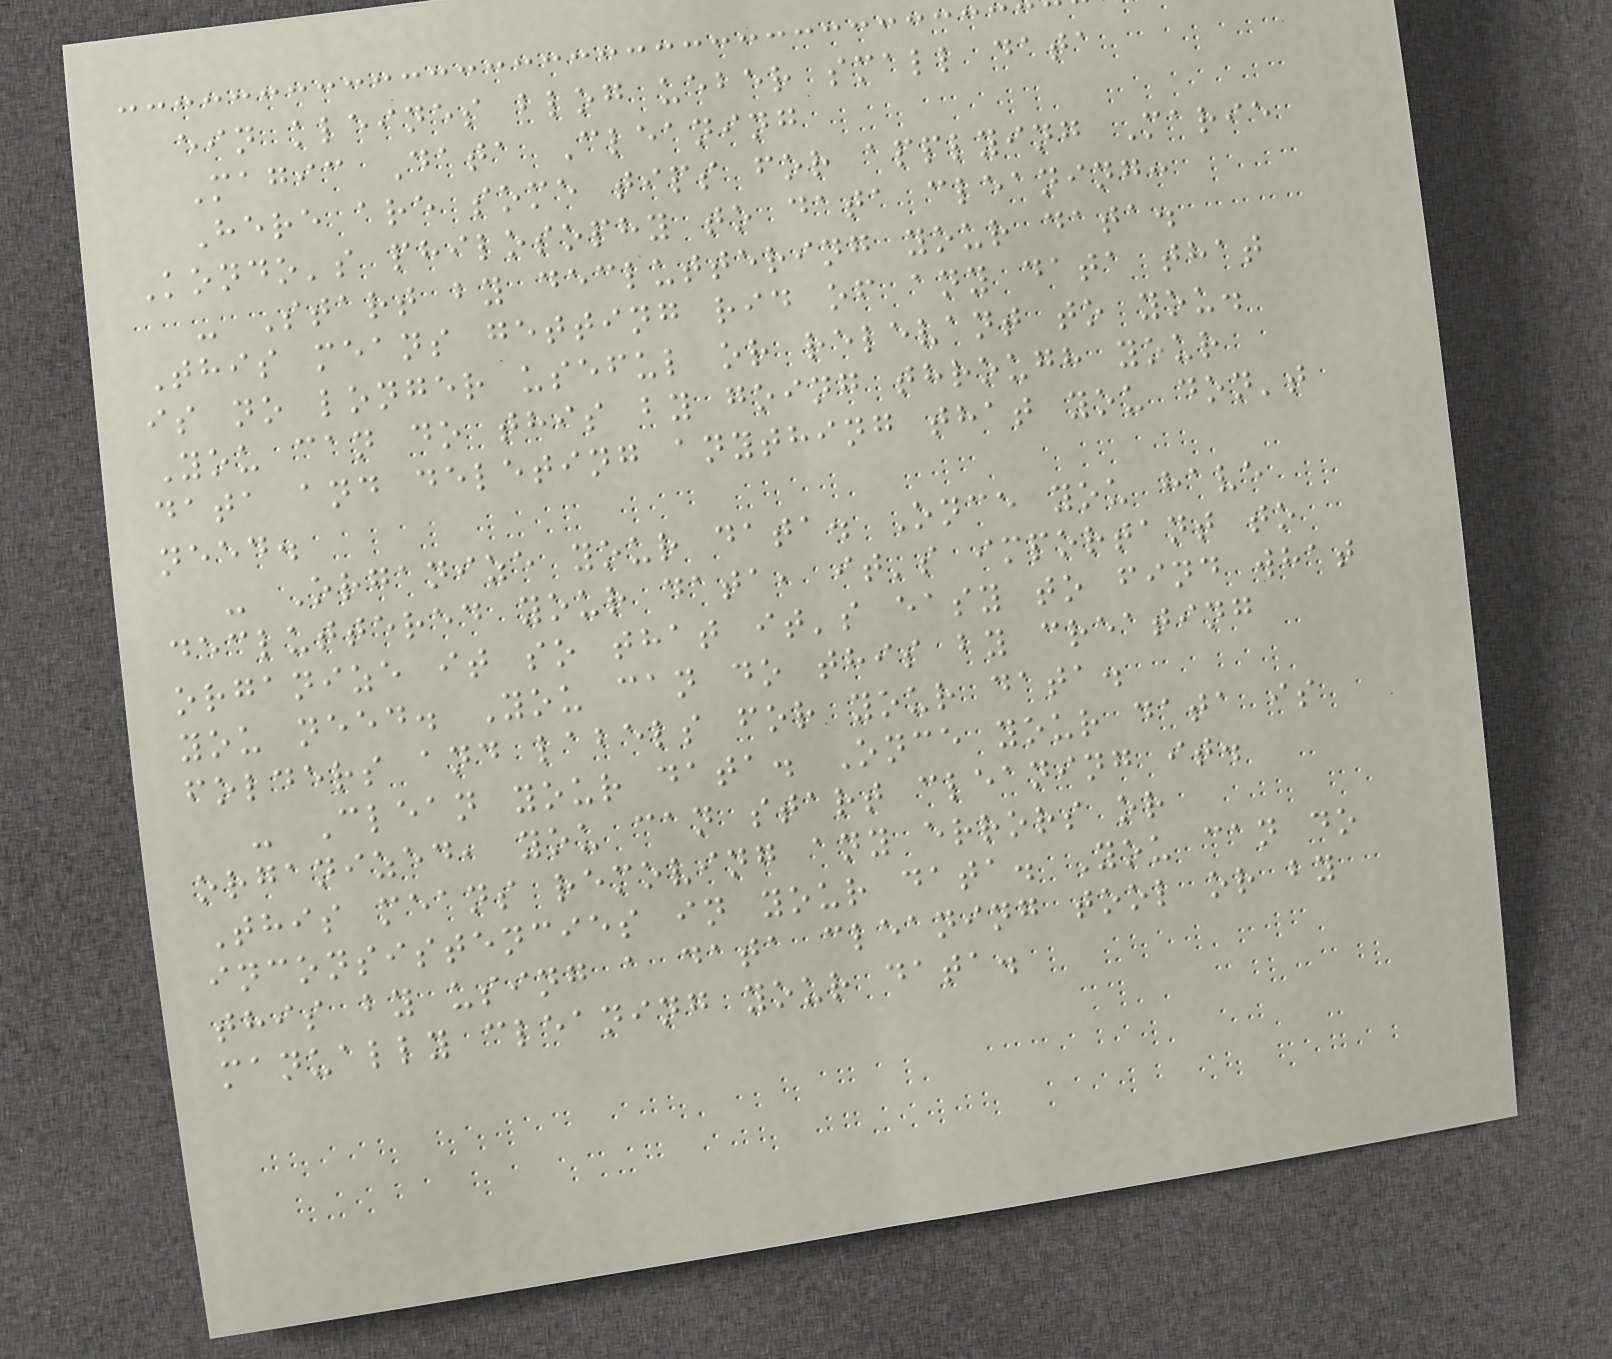ein kleines blog ueber small data
Magic Data Cleaning
Here are some tips for applying Marie
Kondo's philosophy to data cleaning:
- Start by decluttering your data.
This means getting rid of any data that
is no longer useful or relevant to you.
You can do this by going through your
data and deleting anything that you don't
need.
- Organize your data. Once you have
decluttered your data, it's important to
organize it so that it's easy to find what
you need. You can do this by creating
folders and labels for your data.
- Clean your data. Once your data is
organized, you can start cleaning it.
This means removing any errors or
inconsistencies in your data. You can do
this by using a data cleaning tool or by
manually cleaning your data.
